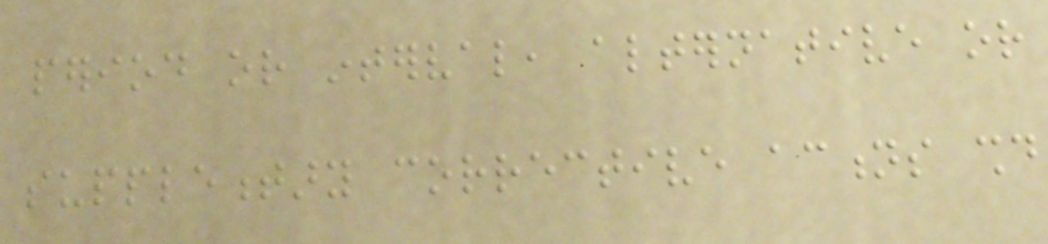period or interval, alternative or
supplementary corrective actions should
